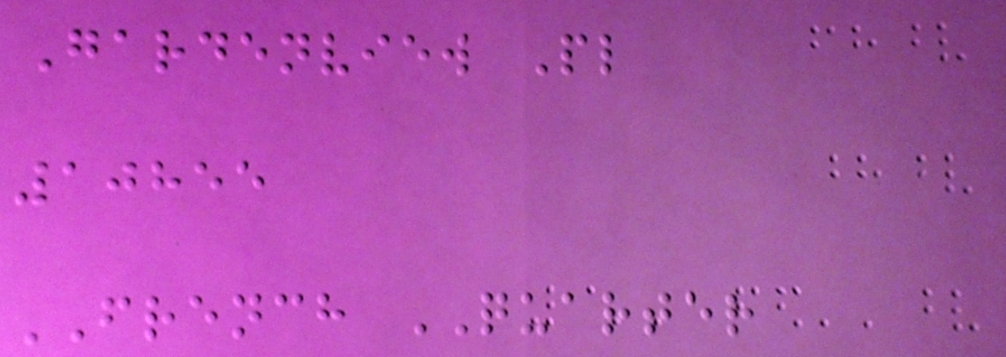Gardenview Pl
10855
FRENCH QUARTER
